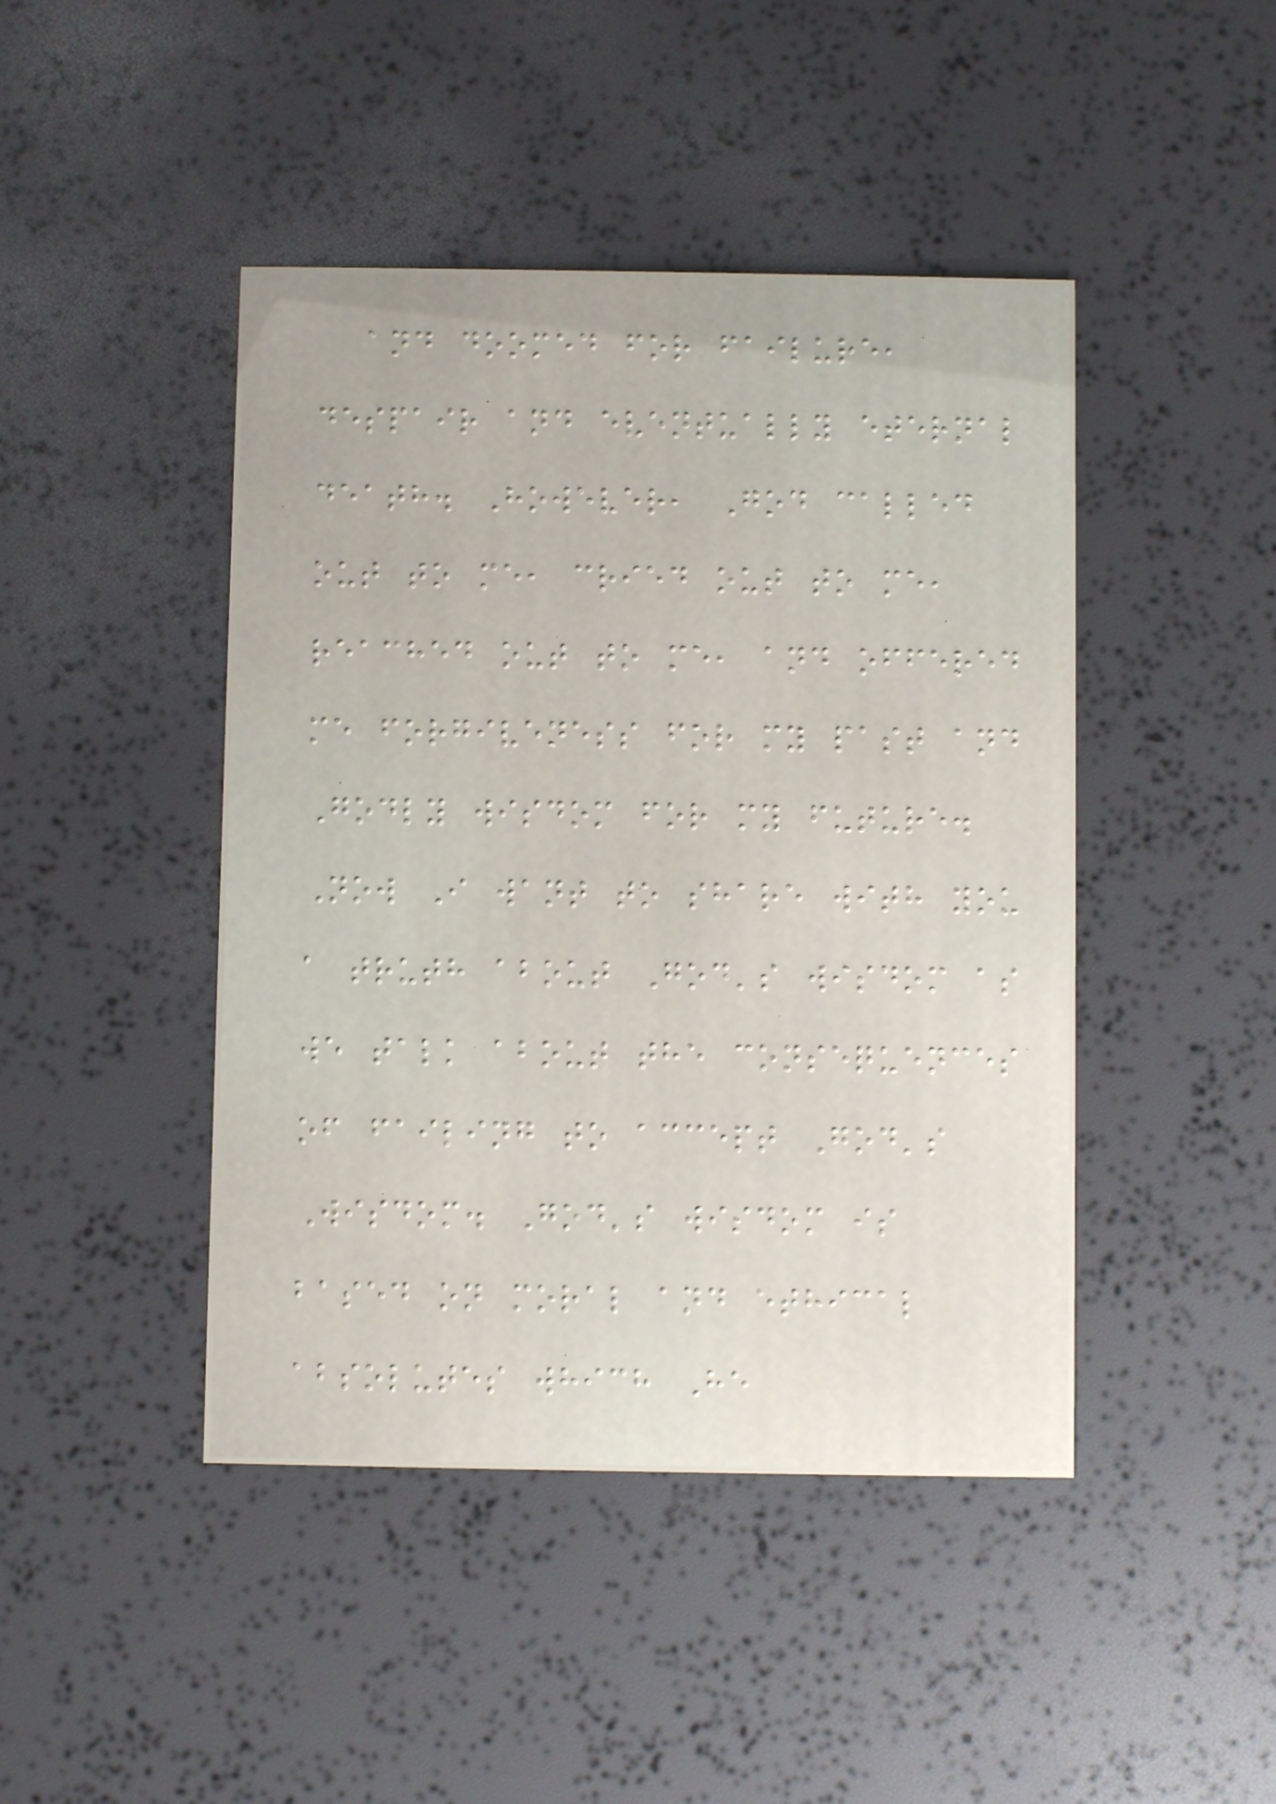and doomed for failure,
despair and eventually eternal
death. However, God called
out to me, cried out to me,
reached out to me, and offered
me forgiveness for my past and
Godly wisdom for my future.
Now I want to share with you
a truth about God's wisdom as
we talk about the consequences
of failing to accept God's
Wisdom. God's wisdom is
based on moral and ethical
absolutes which He
